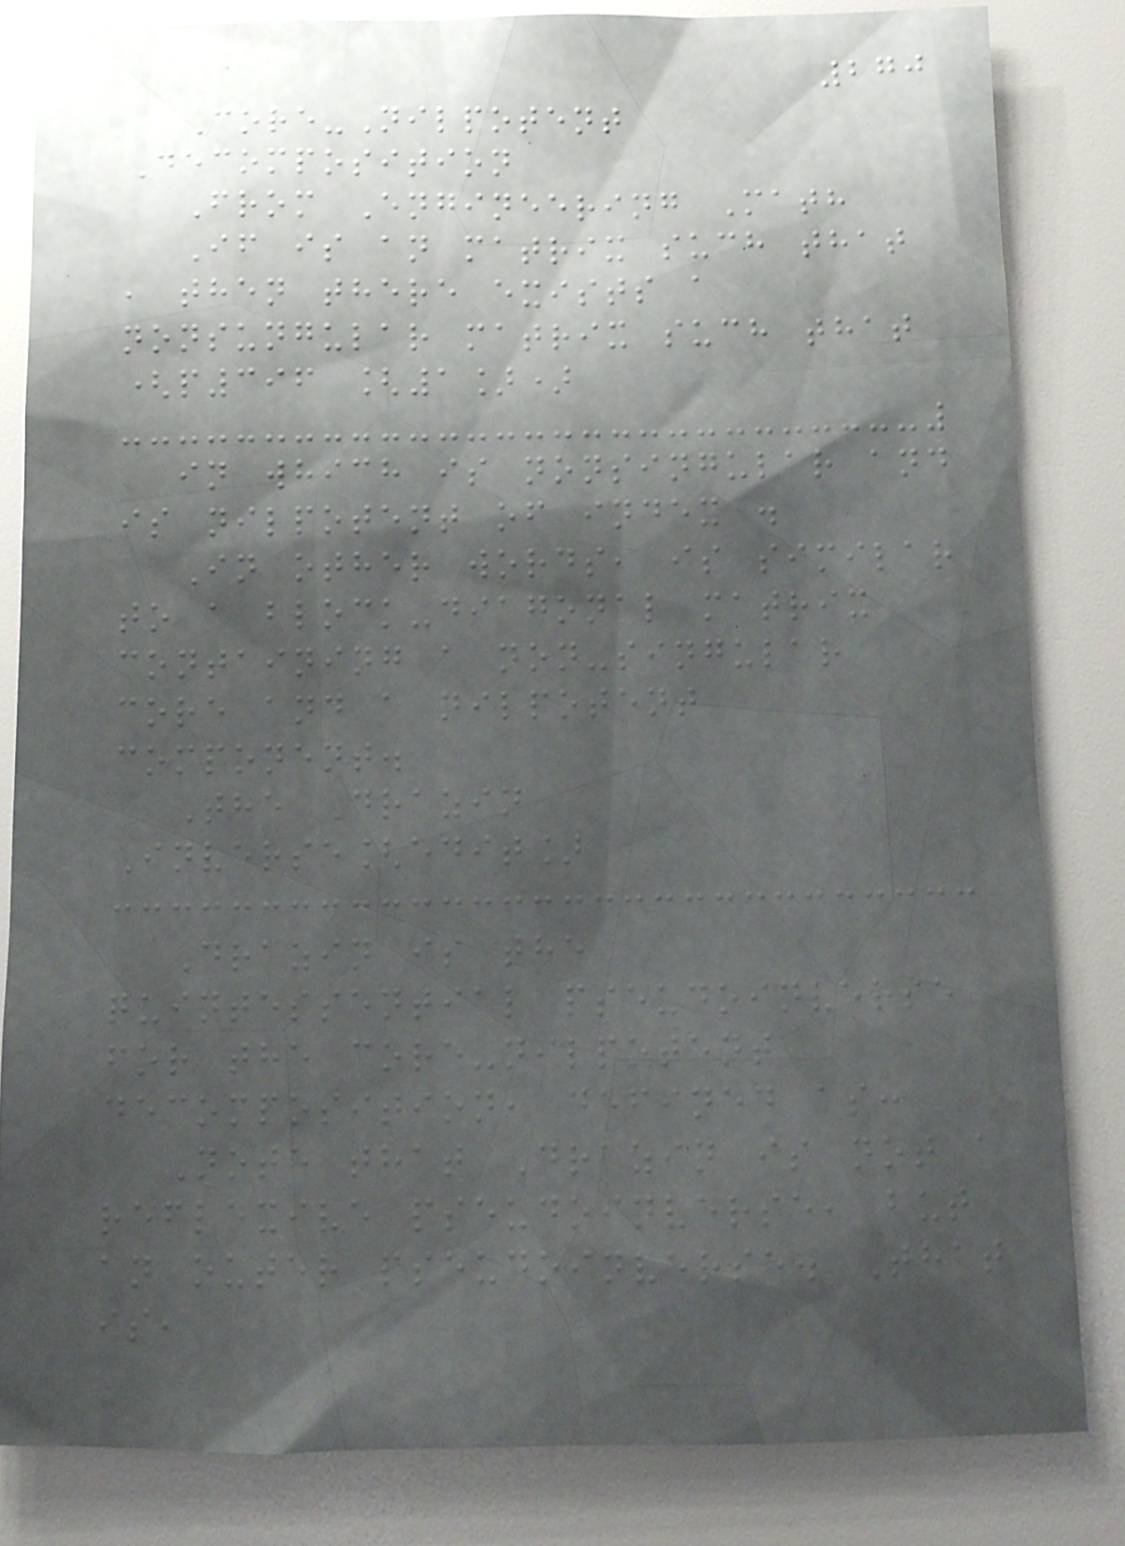270
Core-Nilpotent
Decomposition
From Engineering Math
If is an matrix such that
, then there exists a
nonsungular matrix such that
(p396 [1])
in which is nonsingular and
is nilpotent of index .
In other words, is similar
to a block-diagonal matrix
containing a non-singular
core and a nilpotent
component.
The Drazin
Inverse[edit]
Drazin is the
quintessential pseudoinverse
for the core-nilpotent
decomposition, defined as:
Note that Drazin is not a
reflexive pseudoinverse, but
an outer pseudoinverse. That
is,
